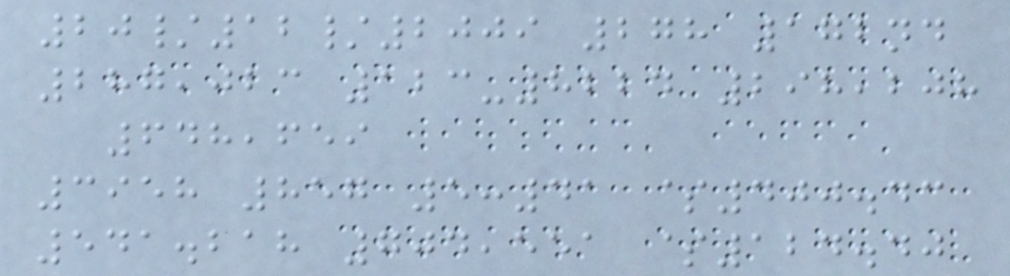20/12/2009 278 172nd
287,023 123-8224 298,208
648,659
3958 857 5:41 $400.43
541.218 704,551 $124.40
